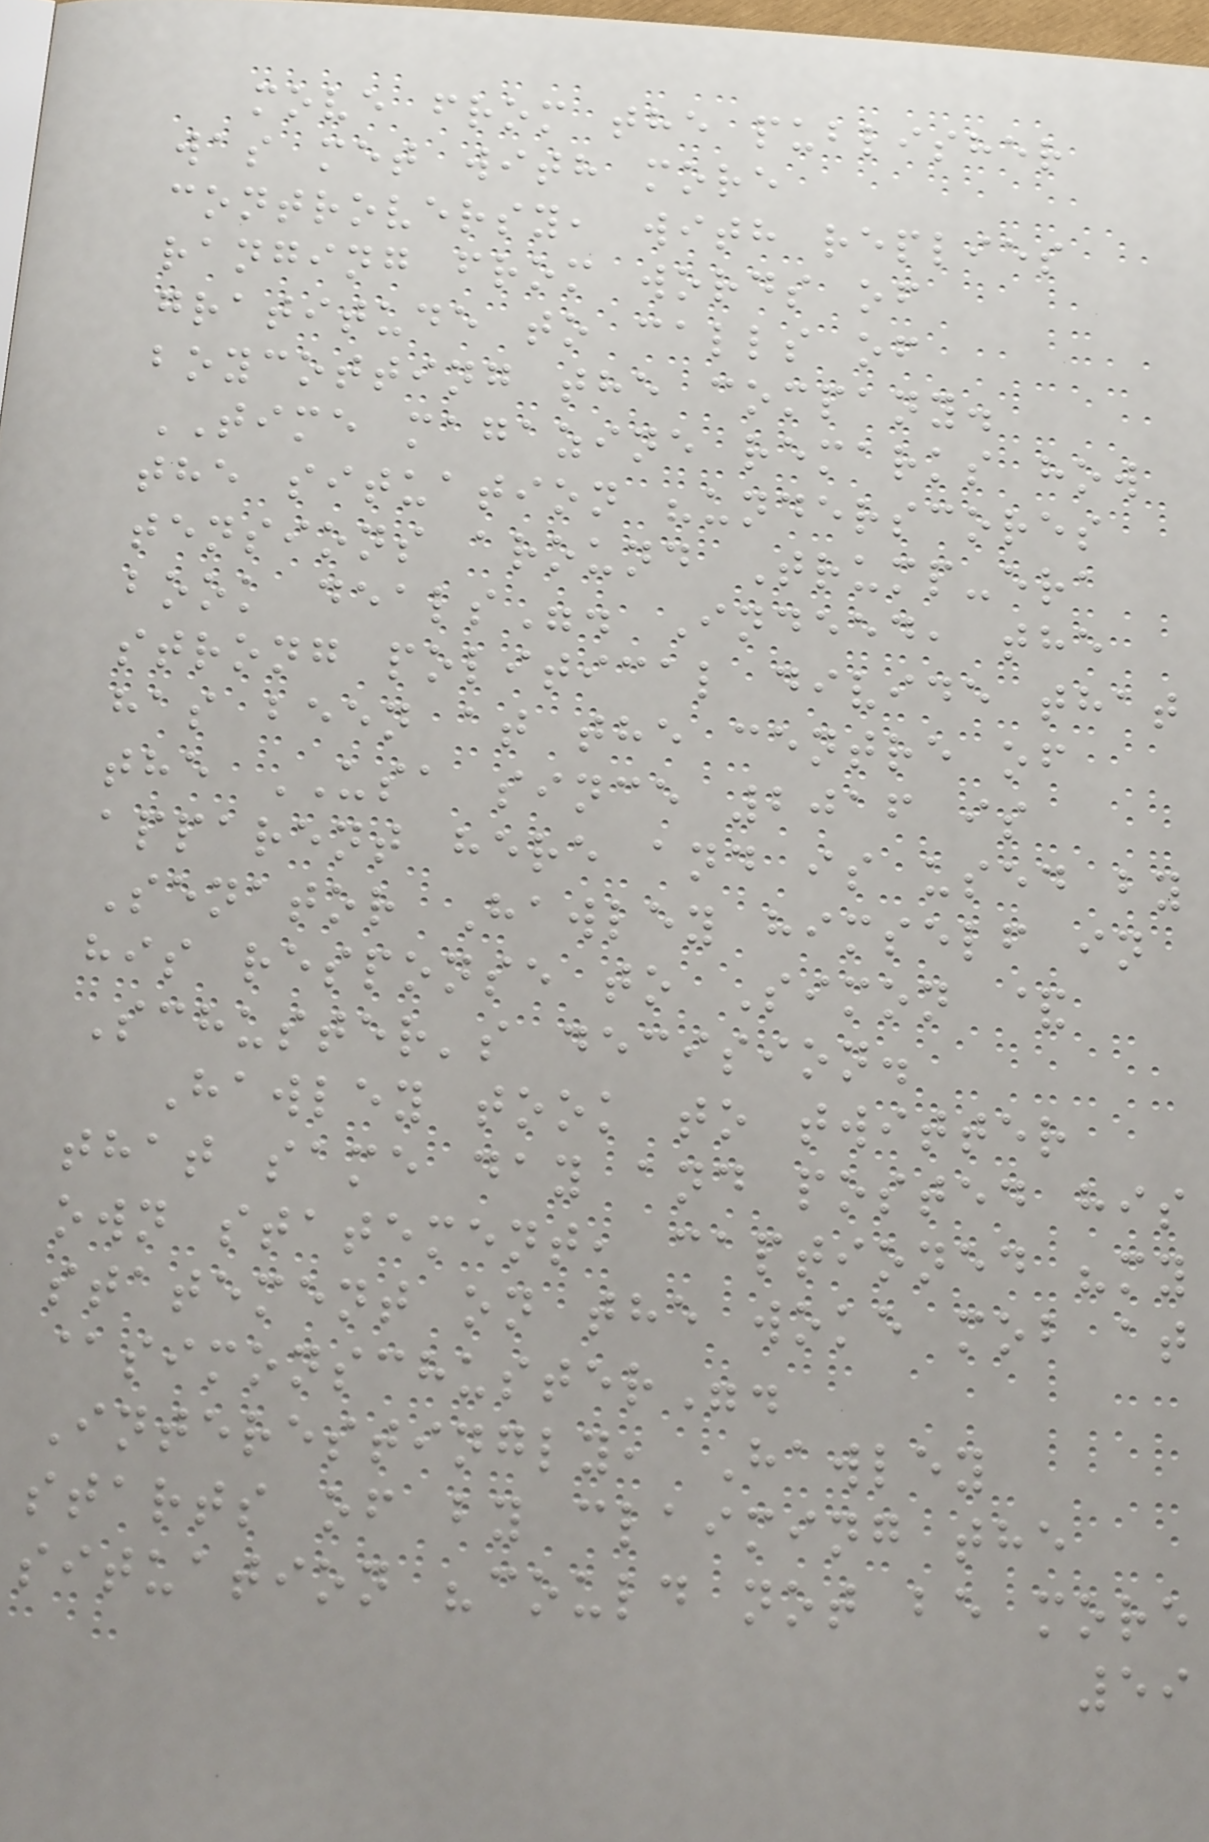move from the publisher
was met with more
controversy, with replies
ranging from words of
gratitude to calls of
boycotting the company.
TIME magazine remarks how
the situation "underscores
tensions around Trump-era
book deals". Indeed, the
strong political divide that
has been at the centre of
the USA since 2016 is
apparent here and is used by
Senator Hawley himself in
his response to Simon &
Schuster's decision.
Hawley took to twitter
that same day and posted his
own statement, captioned "my
statement on the woke mob at
@simonschuster".
Interestingly, Hawley
starts of by claiming the
situation "could not be more
59
